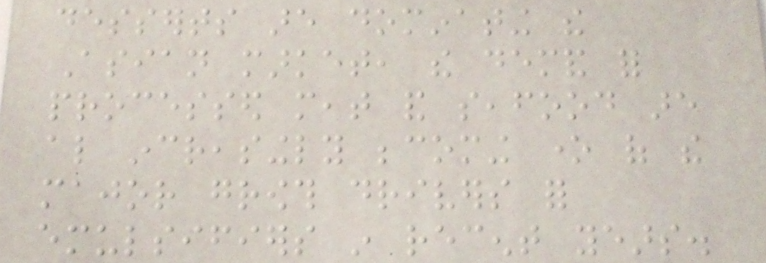desserts are dominating the
Asian market, the demand for
processed meat and seafood are
also increasingly becoming one of the
major growth drivers for
emulsifiers in recent years.
